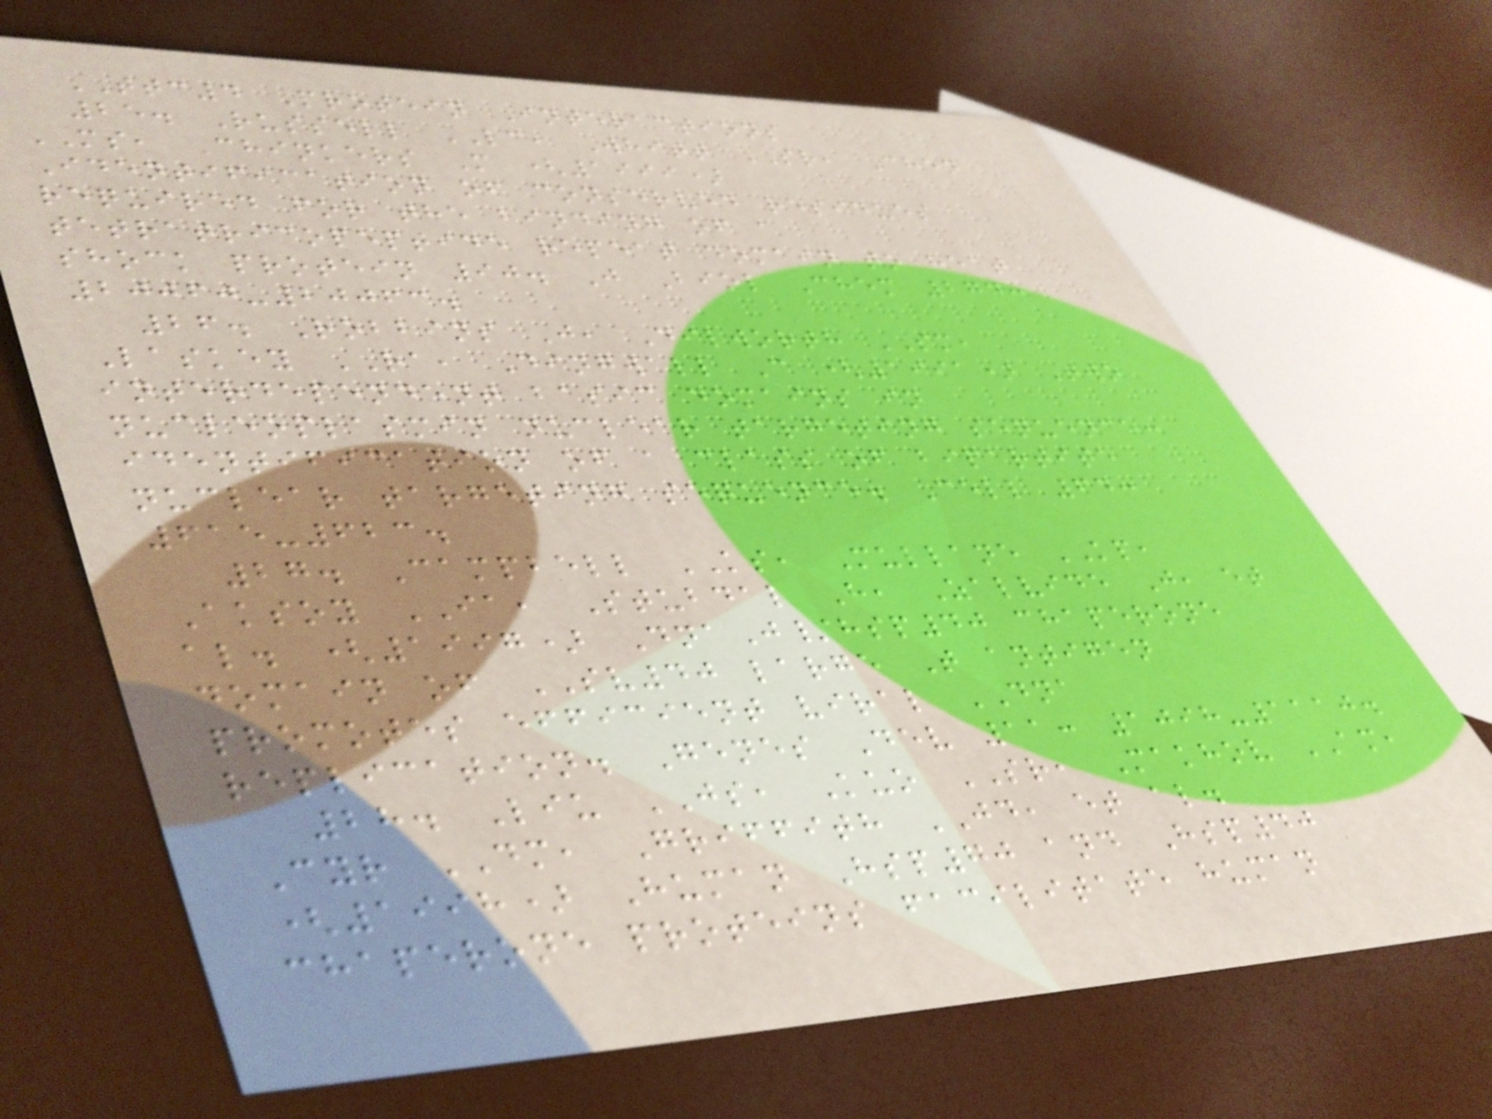TTC4 Protein Interactions
25. Russell LC, Whitt SR, Chen
MS, Chinkers M (1999)
Identification of conserved residues
required for the binding of a
tetratricopeptide repeat domain to heat
shock protein 90. J Biol Chem 274:
20060-20063.
26. Robbins J, Dilworth SM,
Laskey RA, Dingwall C (1991) Two
interdependent basic domains in
nucleoplasmin nuclear targeting sequence:
identification of a class of bipartite
nuclear targeting sequence. Cell 64:
615-623.
27. Campbell KS, Mullane KP,
Aksoy IA, Stubdal H, Zalvide J, et
al. (1997) DnaJ/hsp40 chaperone
domain of SV40 large T antigen
promotes efficient viral DNA
replication. Genes Dev 11: 1098-1110.
28. Liu JS, Kuo SR, Makhov AM,
Cyr DM, Griffith JD, et al.
(1998) Human Hsp70 and Hsp40
chaperone proteins facilitate human
